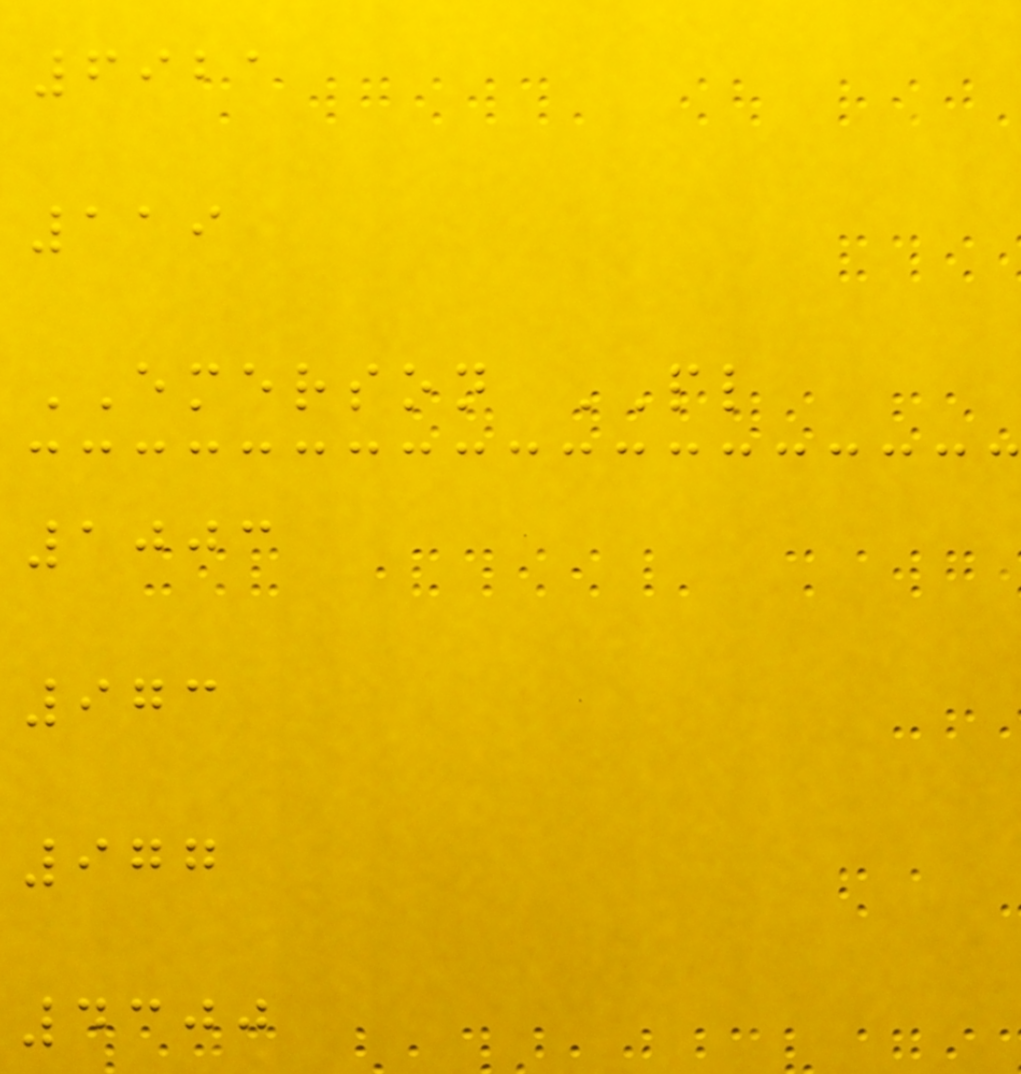6921
119
EMERSON PL
1003
973
977
4300
